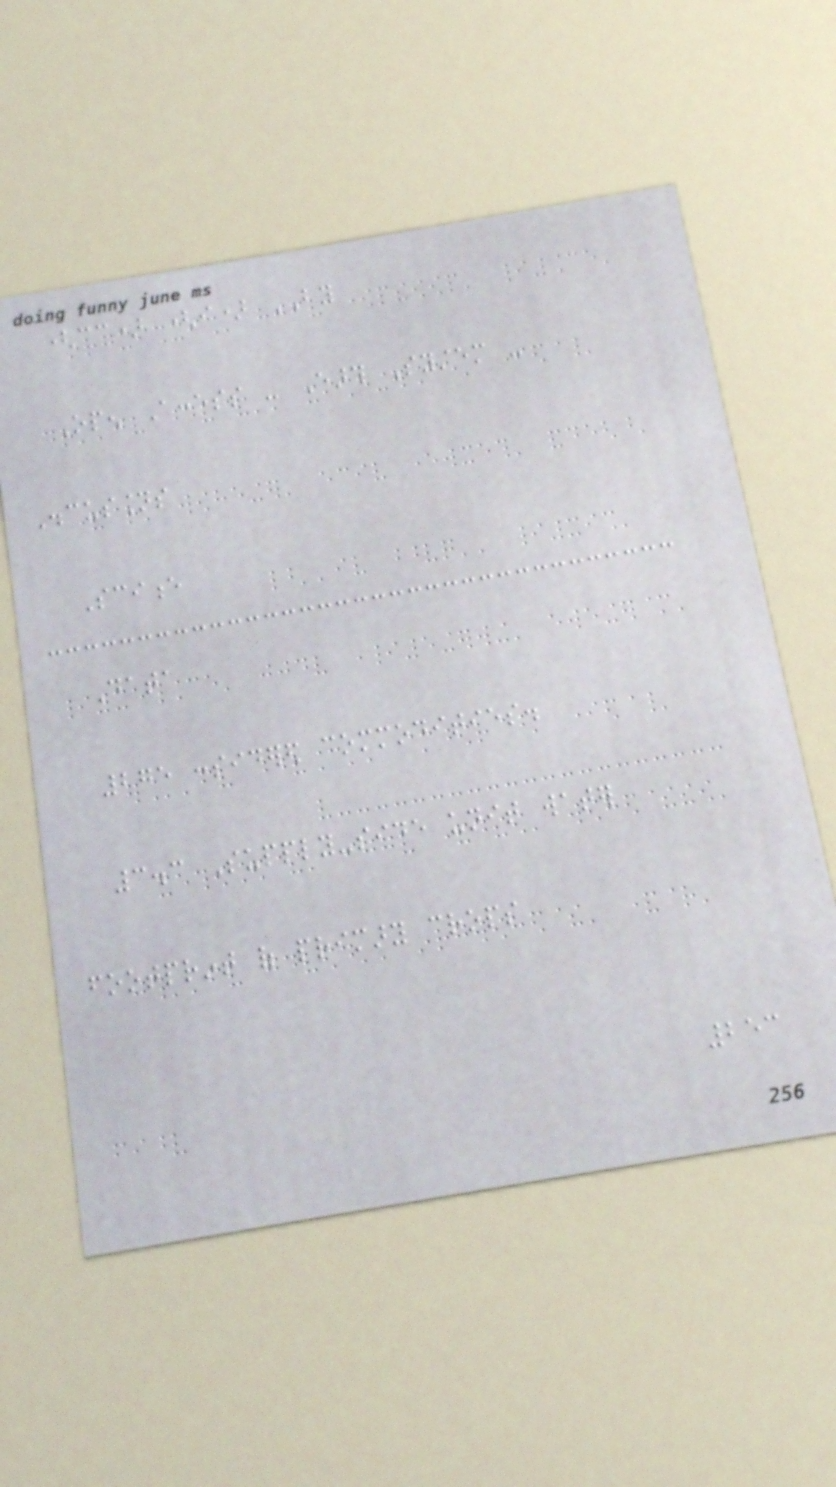(cc) (i) BY
Open Access - Earth System -
Discussions
Science
Data
275 considered commodities.
3.3 Supply-side unit water
footprint of primary crops
253
